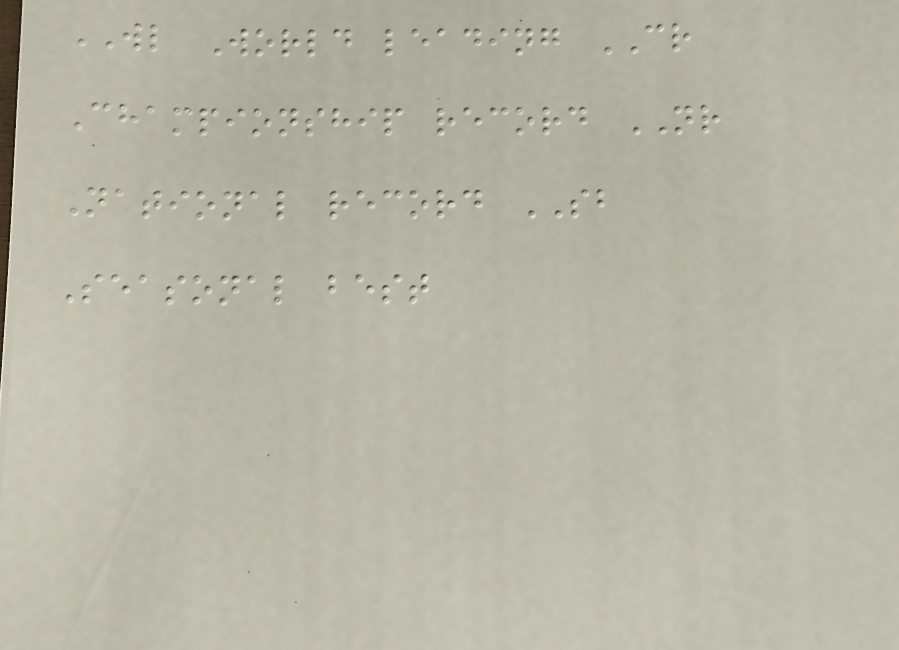WL World leading CR
Championship record NR
National record SB
Seasonal best
